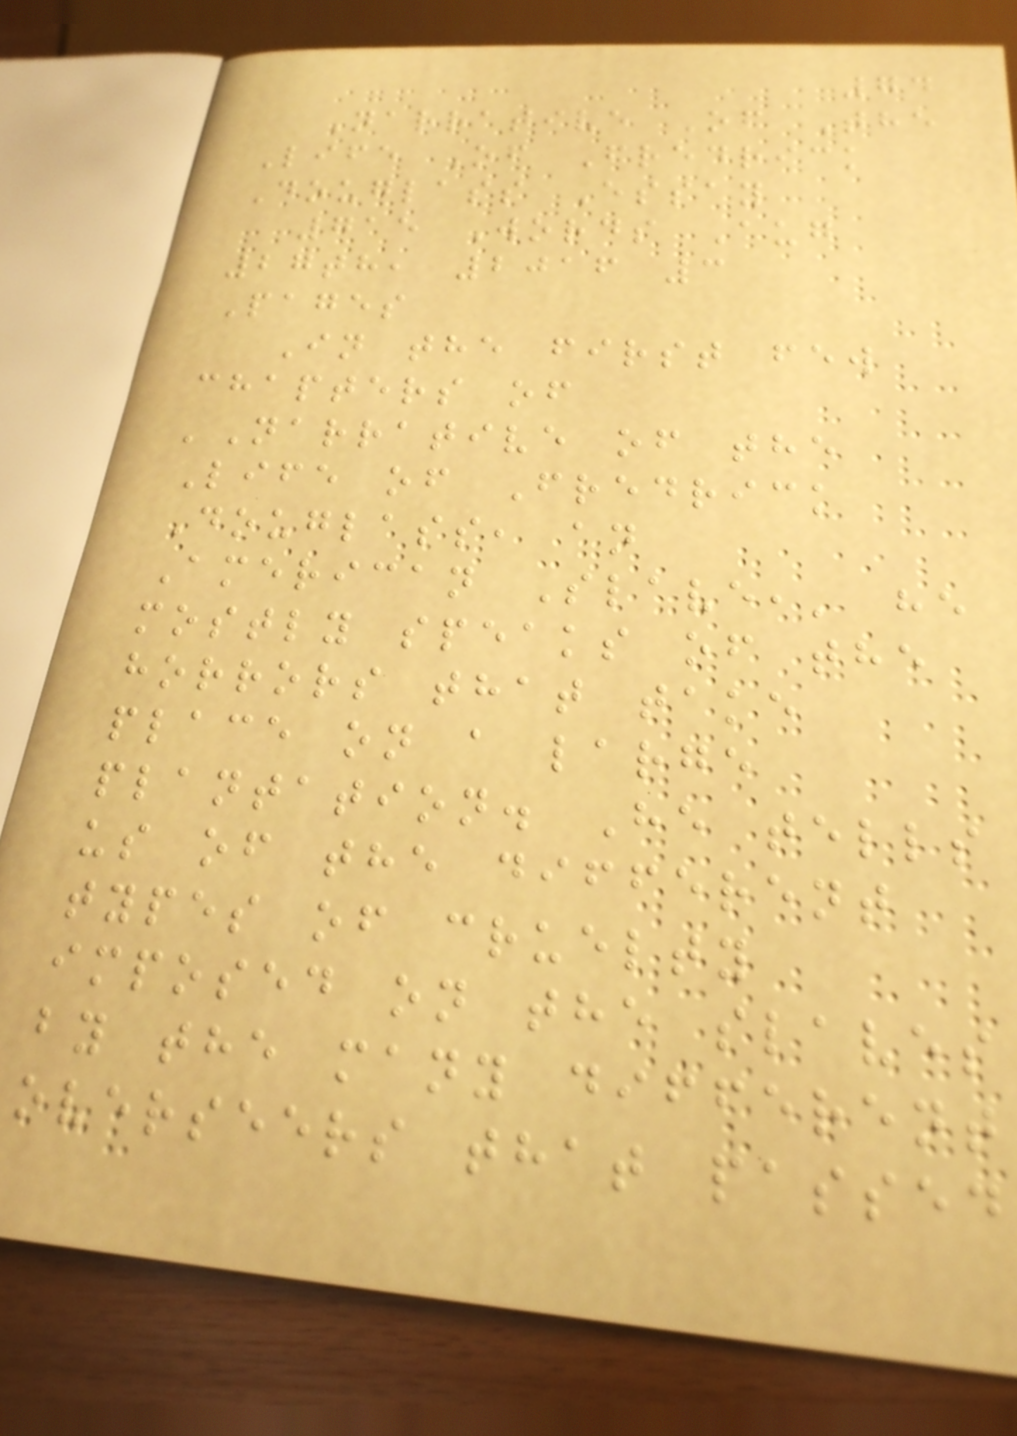74
Narrative Of The
Life Of Fredrick
Douglass Essay
715 Words Aug
27th, 2016 3
Pages
In the first few
chapters of
'Narrative of the
Life of Fredrick
Douglass, an
American Slave,' he
mostly speaks of the
horrors that take
place on a large
plantation. He tells
us of the different
types of cruelty
imposed on the slaves
by the many different
overseers that passed
